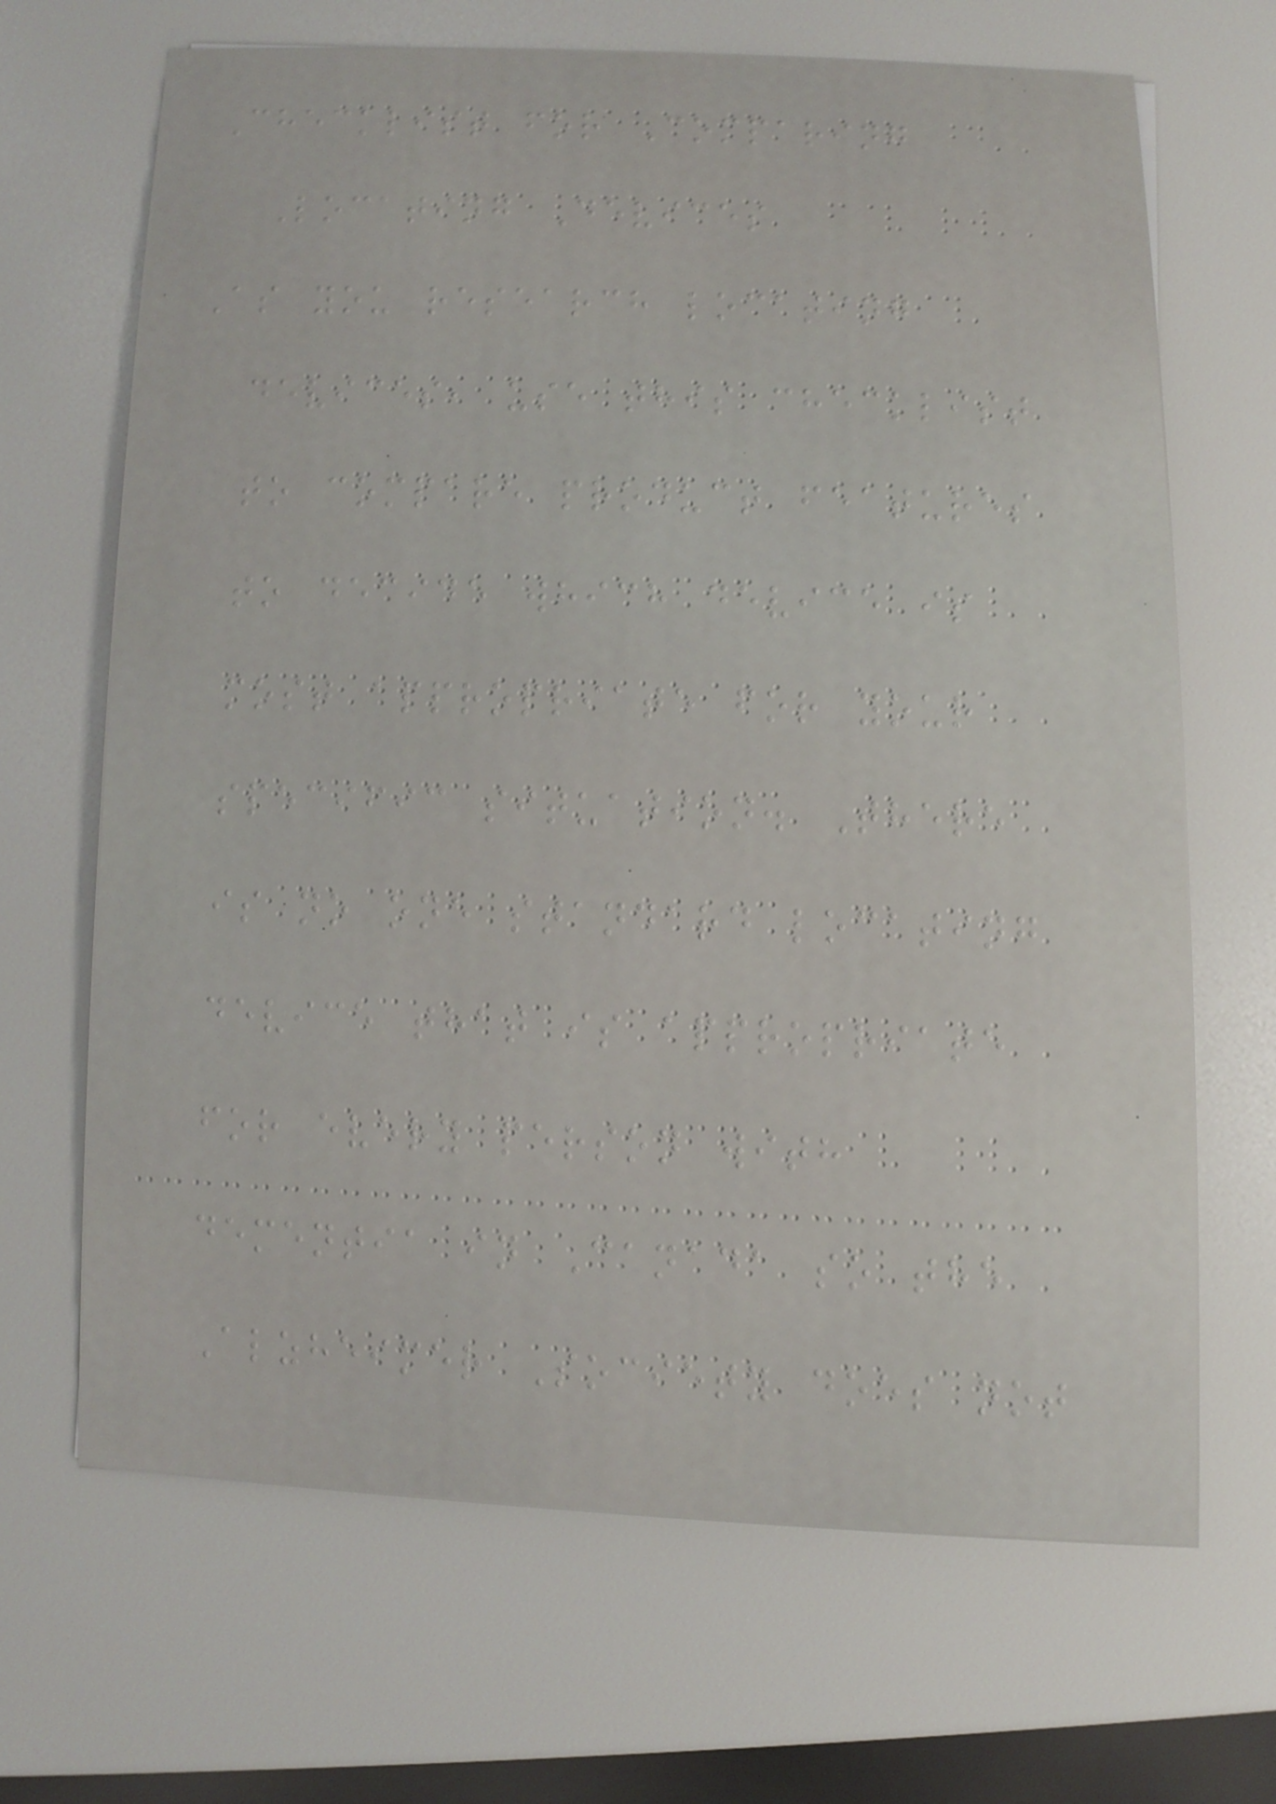Checklist for Comparing
Locating Devices
As you research locating
devices, use this checklist
to compare product features
to decide which device is
most appropriate for your
specific situation. There
is no one standard locating
device that is appropriate
for every person with
dementia in Canada so the
Alzheimer Society does not
